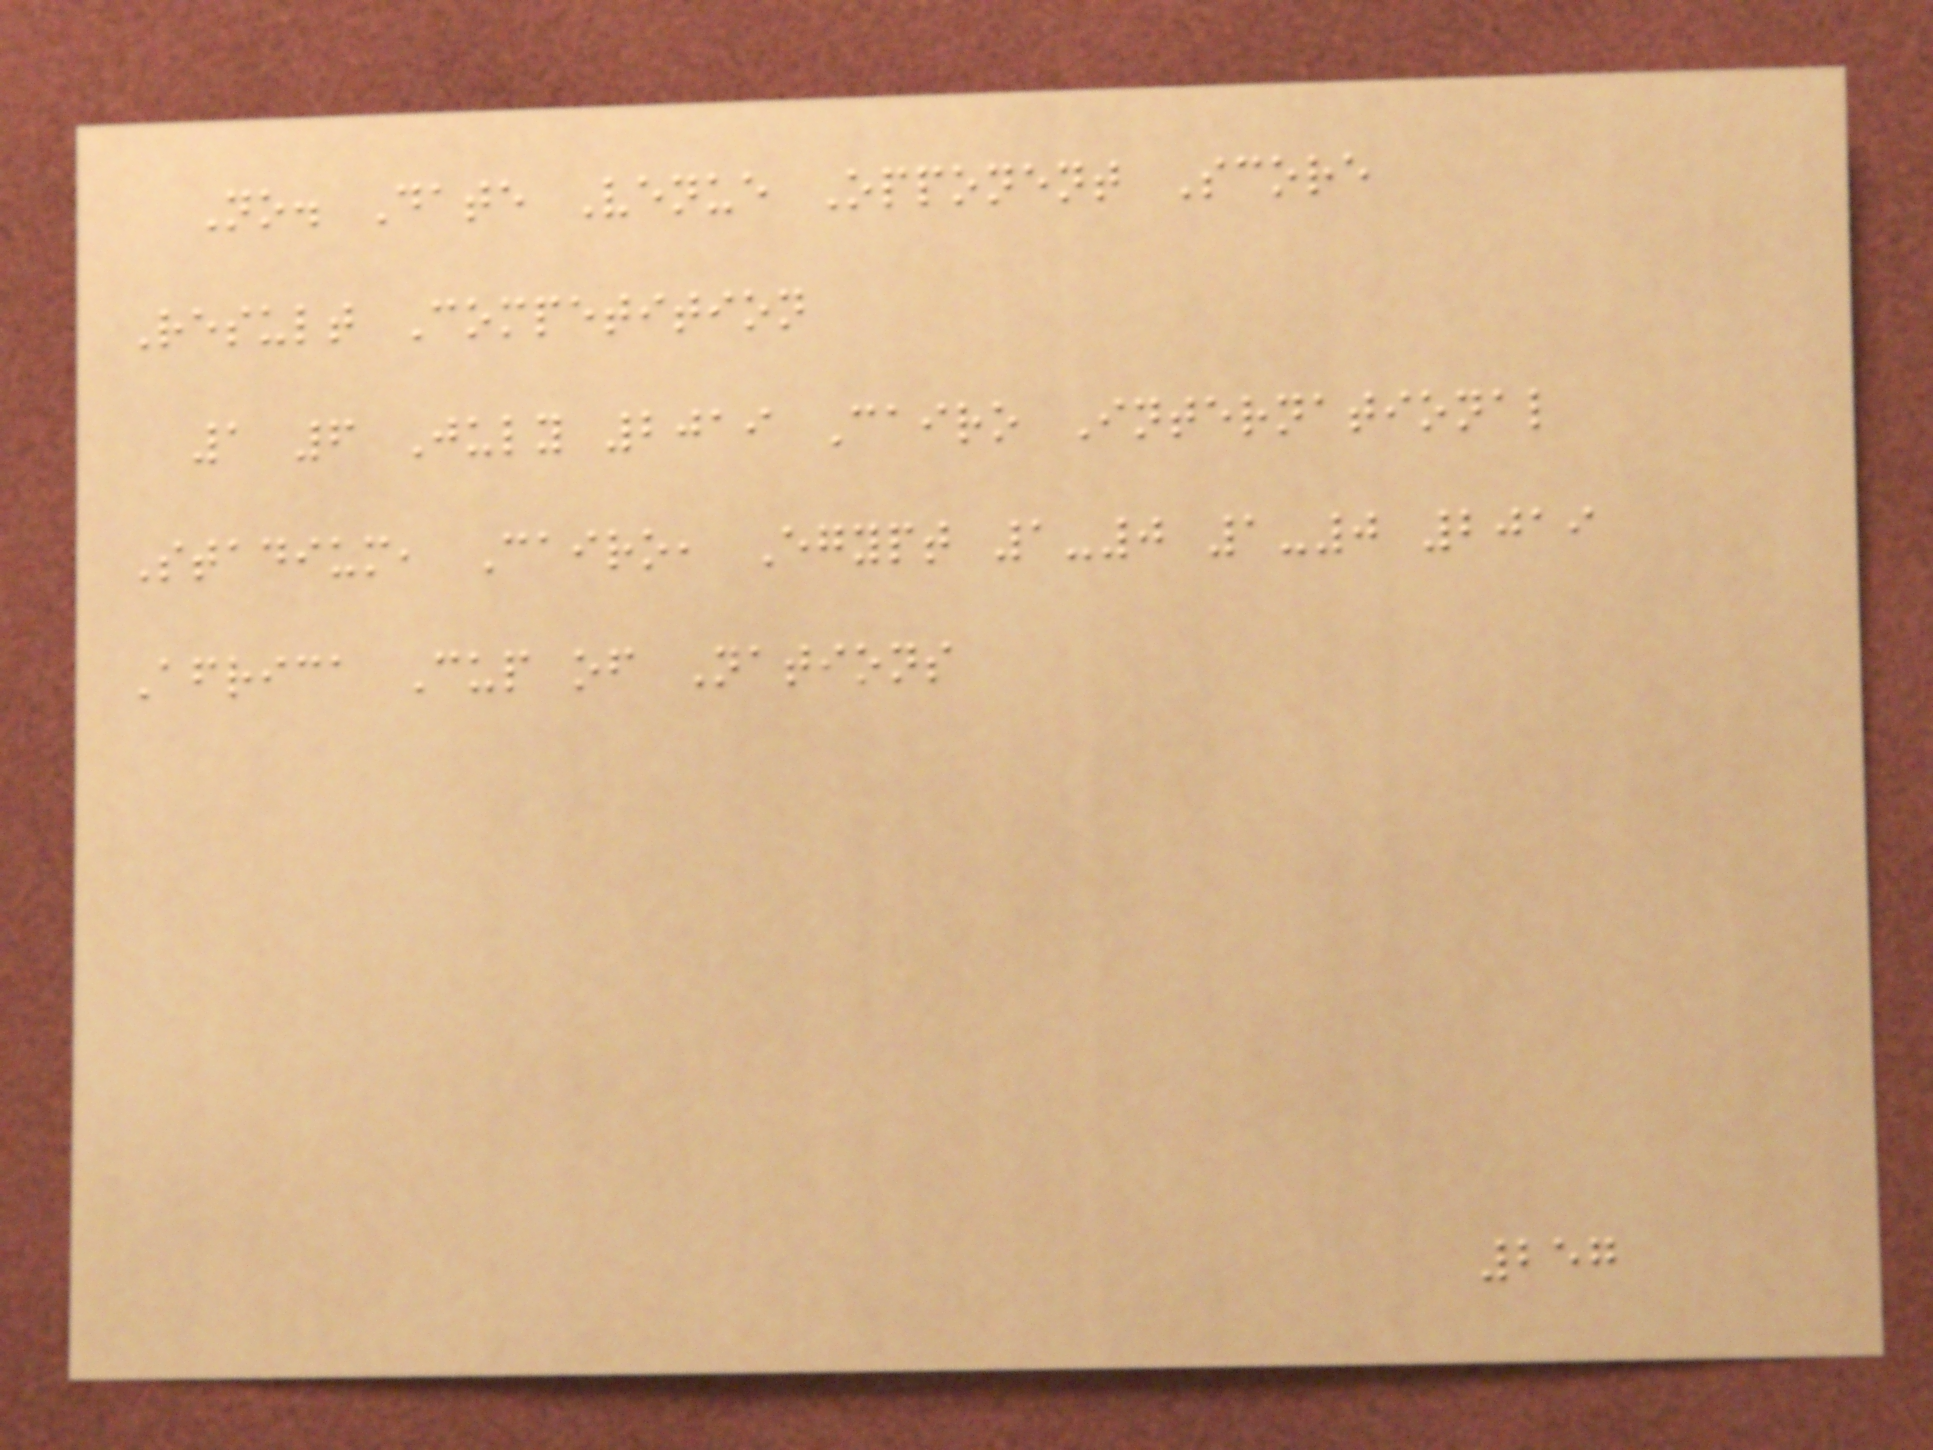No. Date Venue Opponent Score
Result Competition
1 6 July 2019 Cairo International
Stadium, Cairo, Egypt 1-0 1-0 2019
Africa Cup of Nations
257
